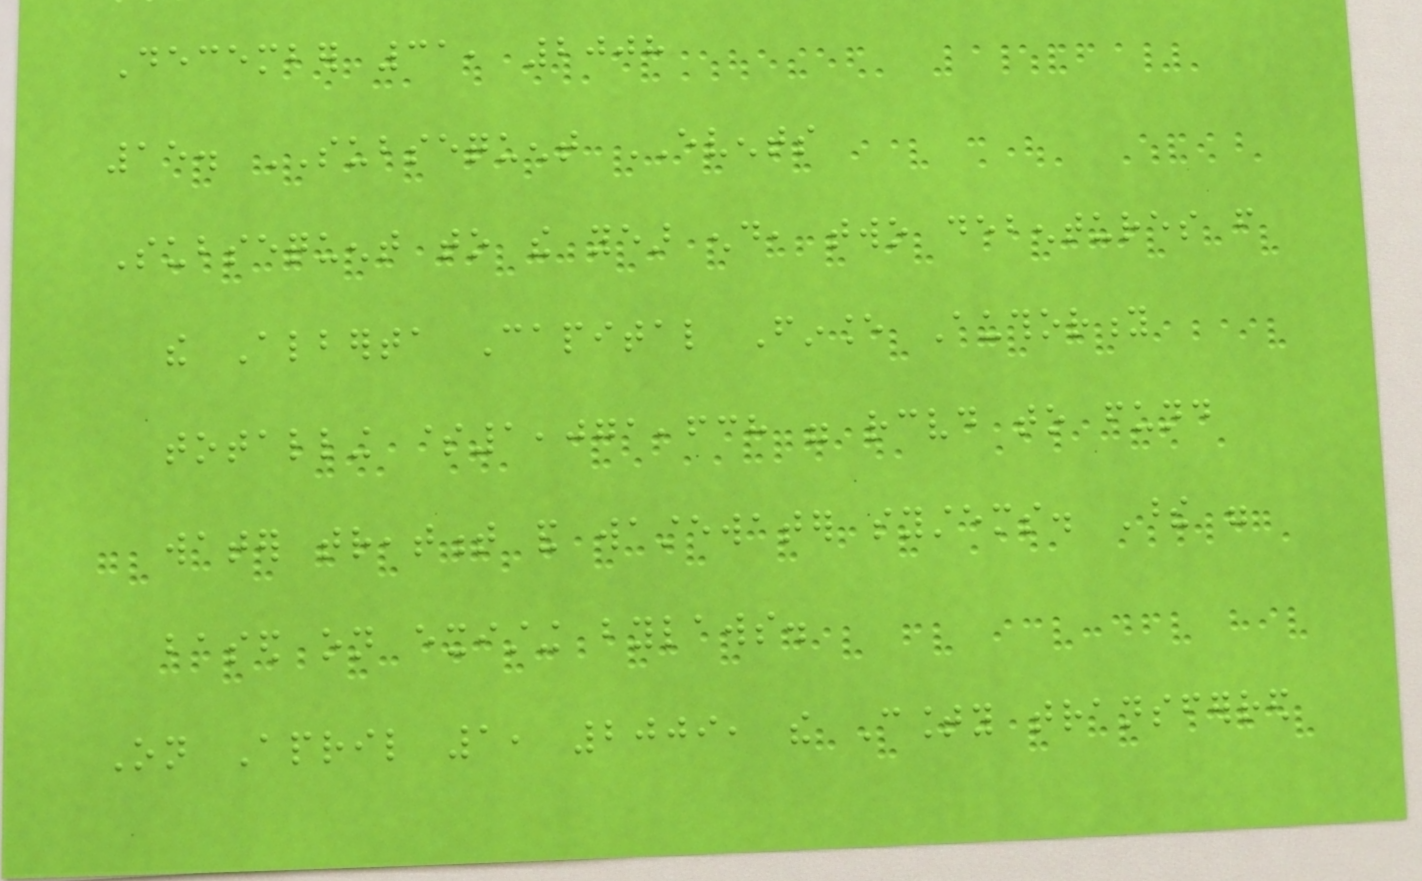December 31, 2008
15. SUBSEQUENT EVENTS
Subsequent to the year end, two debentures from
the Alberta Capital Finance Authority
totalling $1,071,638 were received to fund
water treatment and wastewater systems. These were
based on existing bylaws.
On April 1, 2009, the County transferred
